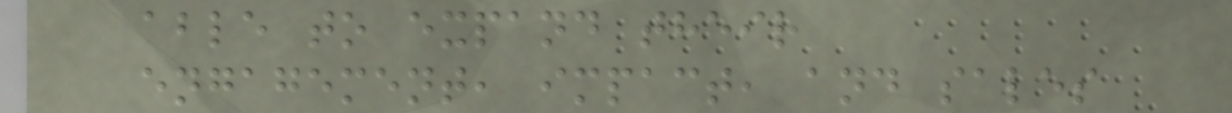able to expand their
engagement, impact, and sales
